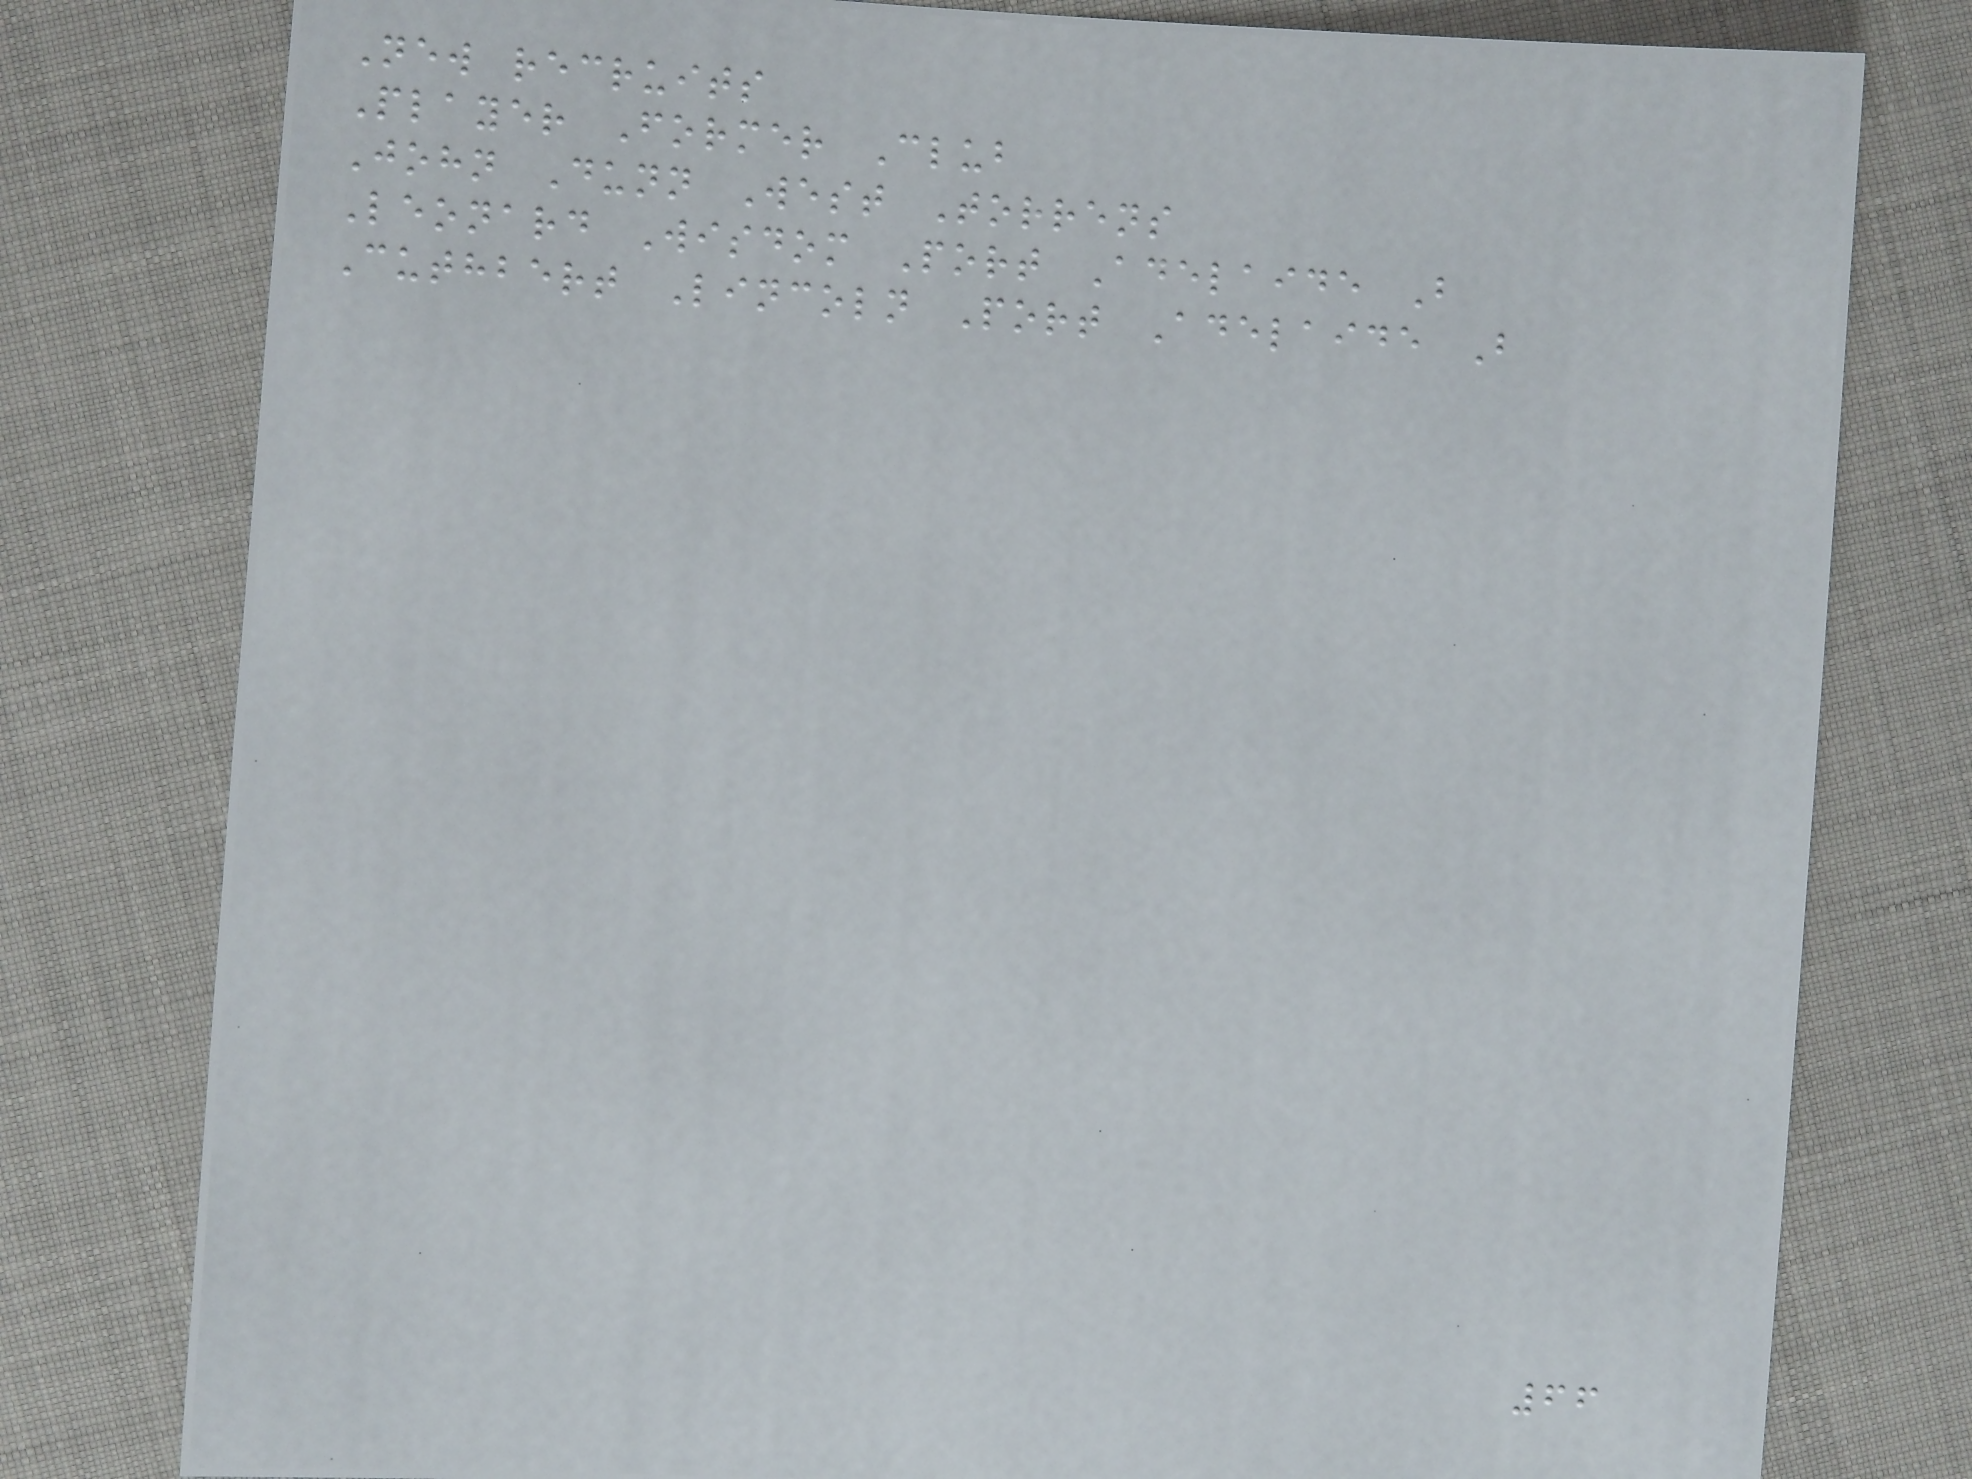New recruits
Player Former Club
John Dunn West Torrens
Leonard Wisdom Port Adelaide B
Cuthbert Lincoln Port Adelaide B
66
